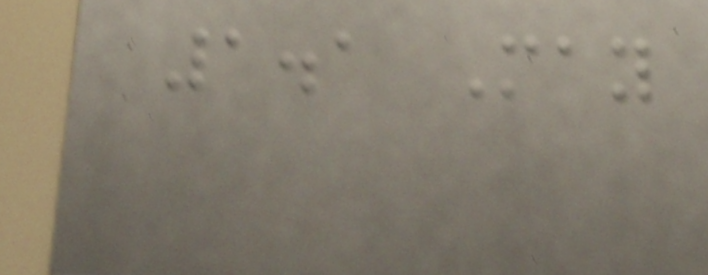1.1 May
